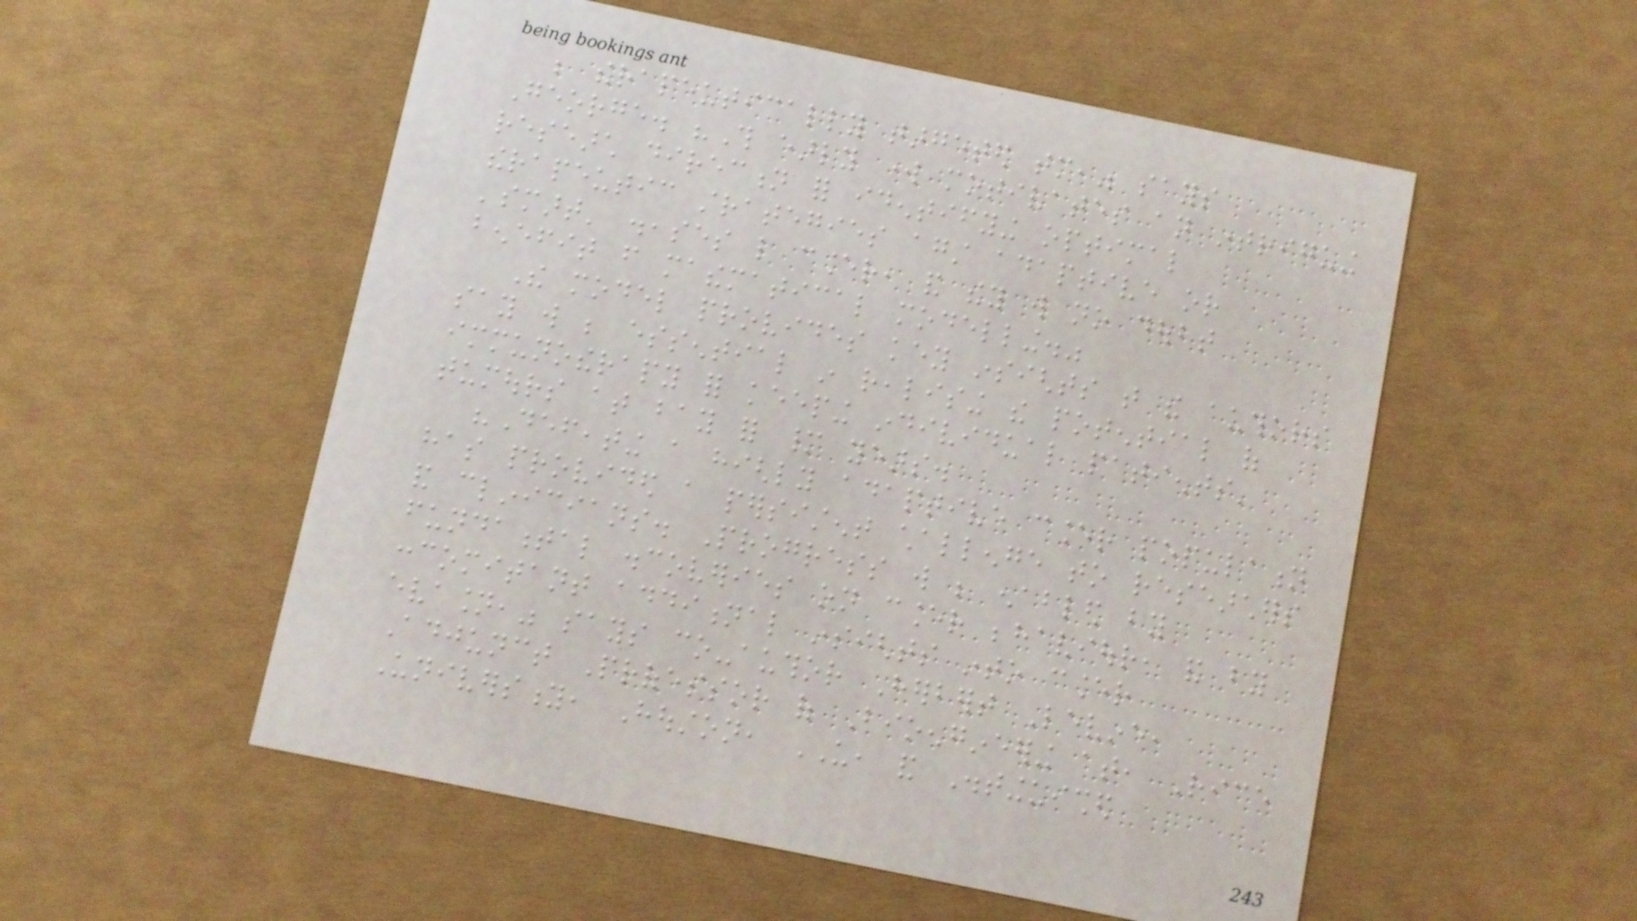be therapeutically targeted tomorrow," says
George. "This early work motivates an intriguing
research direction for identifying optimal
therapeutic strategies against adaptive or
'smart' diseases like cancer, and they will no doubt
benefit from mathematical modelling."
The model provides key insights that the authors
say will be essential in realising the potential of
immunotherapy for keeping individual patients'
tumours at bay for many years.
"Defeating a highly adaptive cancer population
has provided a persistent challenge to researchers
and clinicians. Progress will be enabled by
fundamental discoveries on cancer behaviour, and by
concomitant additional insights into cancer
evasion," says co-author Herbert Levine,
Adjunct Professor of Bioengineering at, Rice
University, Houston, US, and Distinguished
